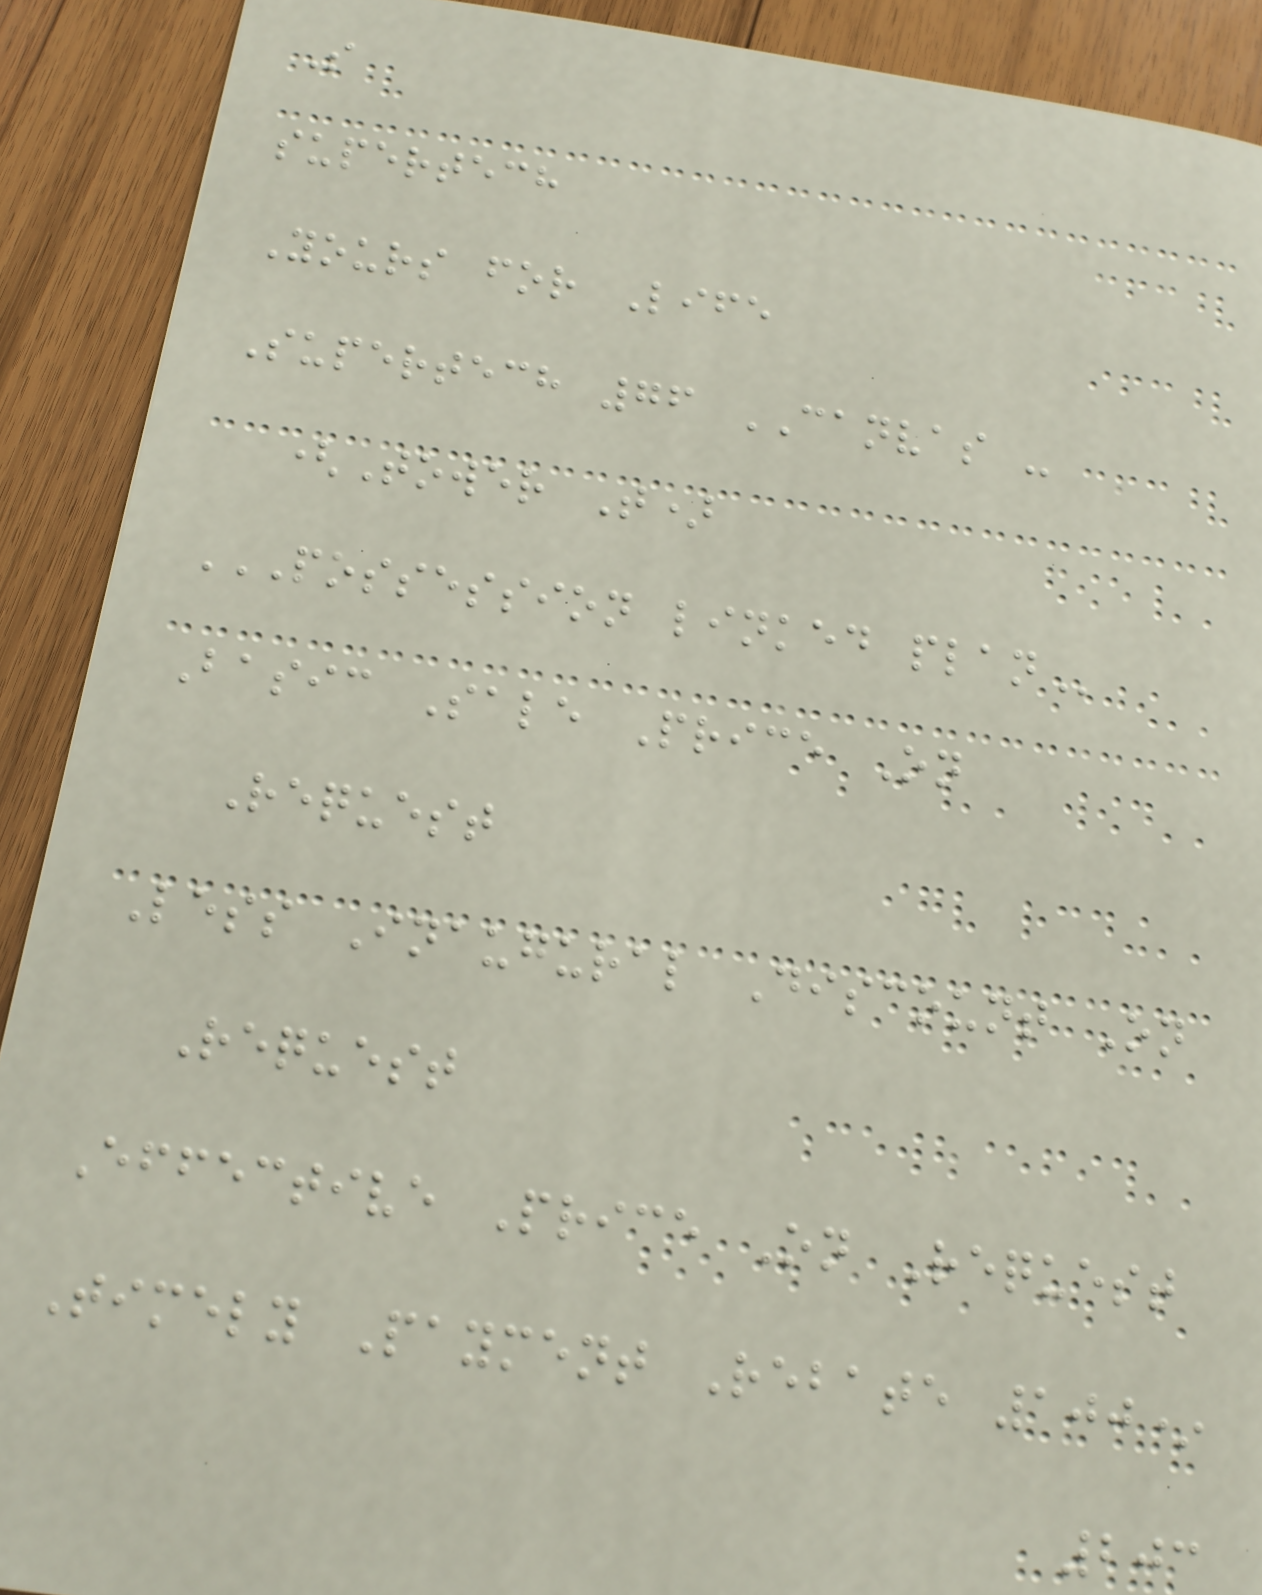S
supertech
Yours for Life
Supertech 76 CANVAS -
(Tower T)
POSSESSION LINKED PLAN
Basic Sale Price On
Request
Less Inaugural Discount On
Request
Effective Price On Request
Timely Payment Rebate 100*
203
